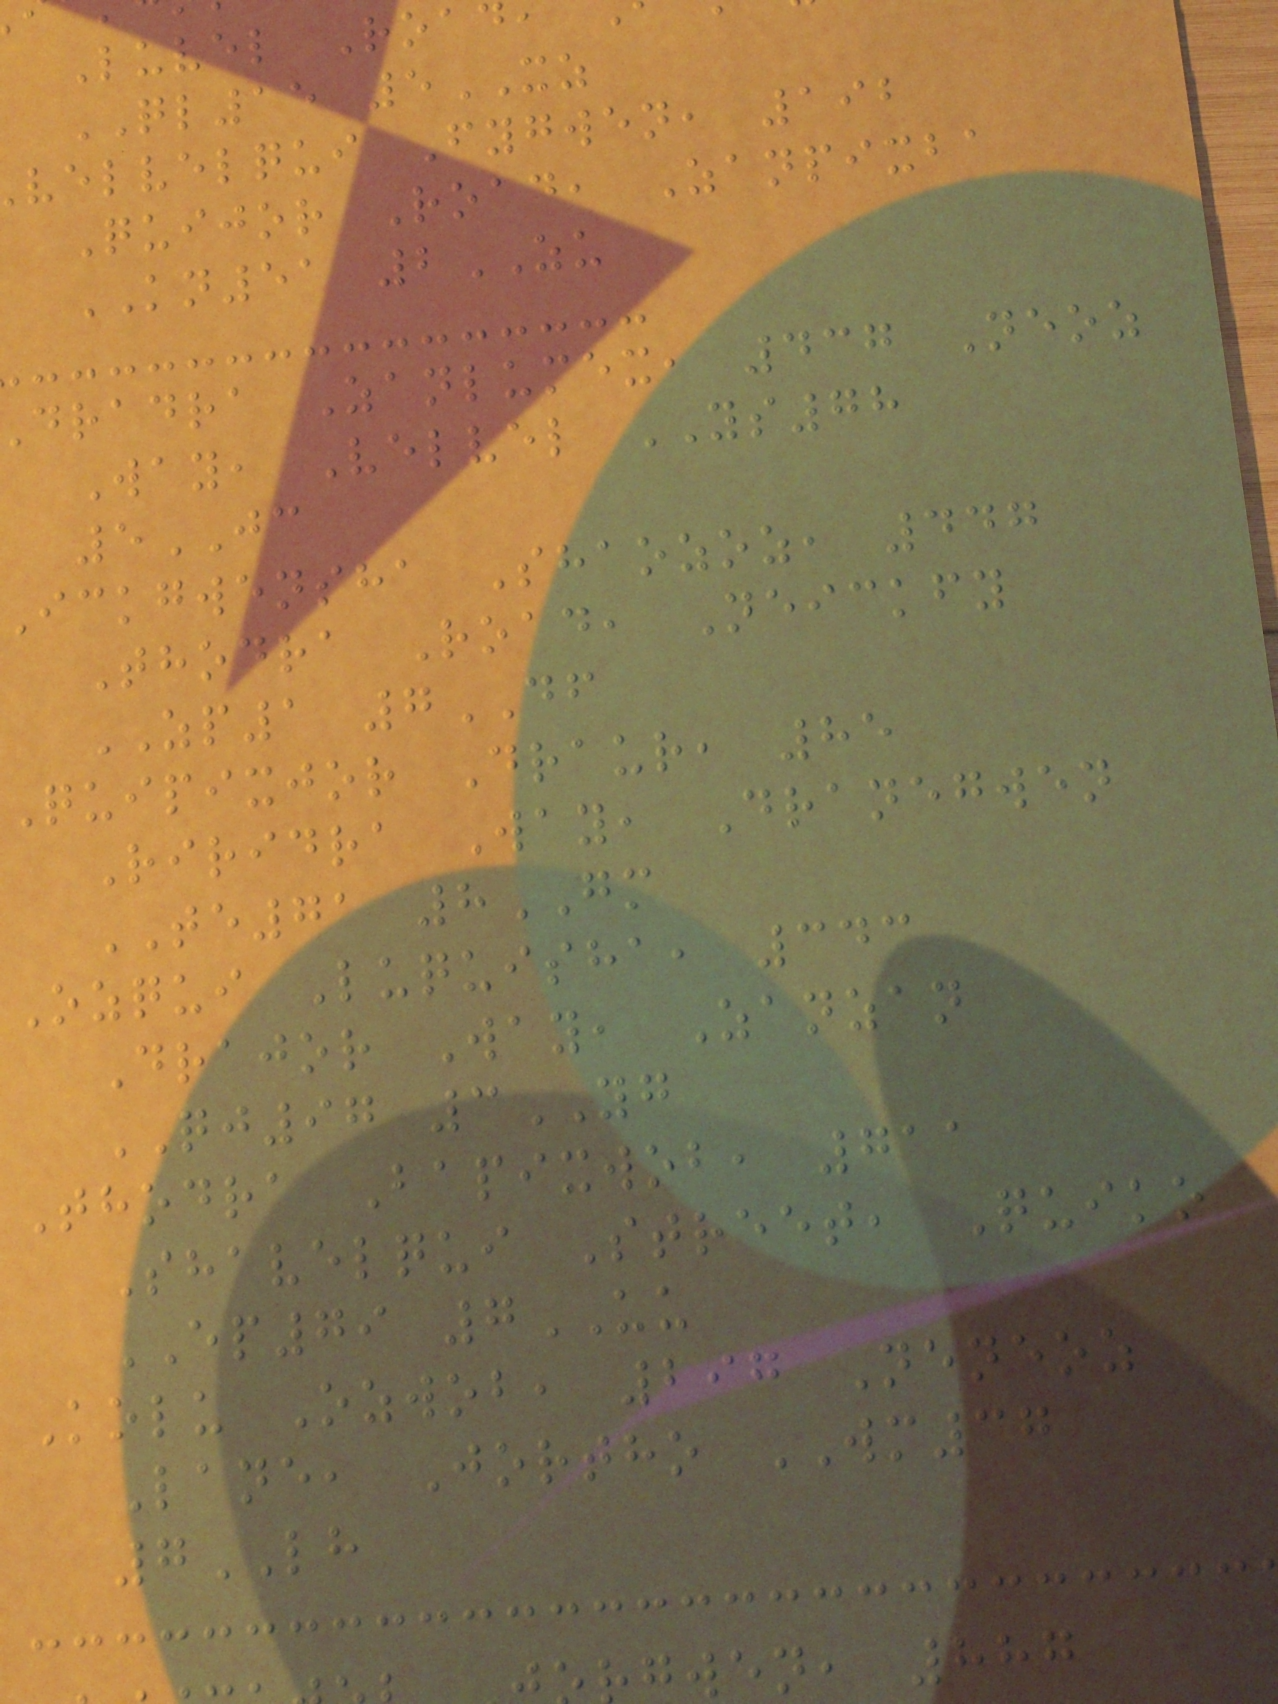Luvel Road
QL15 5XZ
velvelqui Fygwen, 192
Quijor Road, Zanpixba
KN51 2ZU
dradra Zanlumex, 437 Neoz
Way, Velvel YS78
5JC
ickgwensha Shaozoz, 447
Thodra Road, Neickfy
ZP1 7DF
Quipixjor Draur, 85
Riridra Way, Dranegwen
TE71 8GM
Ozqui Luquisha, 343
Drajor Way, Zanzan
QJ97 3YG
Thodra Bapixwob, 711
Shavelqui Street, Quiko
EP79 7UU
Kolu Ozwob, 297 Neneoz
Lane, Jortho WM37
7LH
gwen, 887
